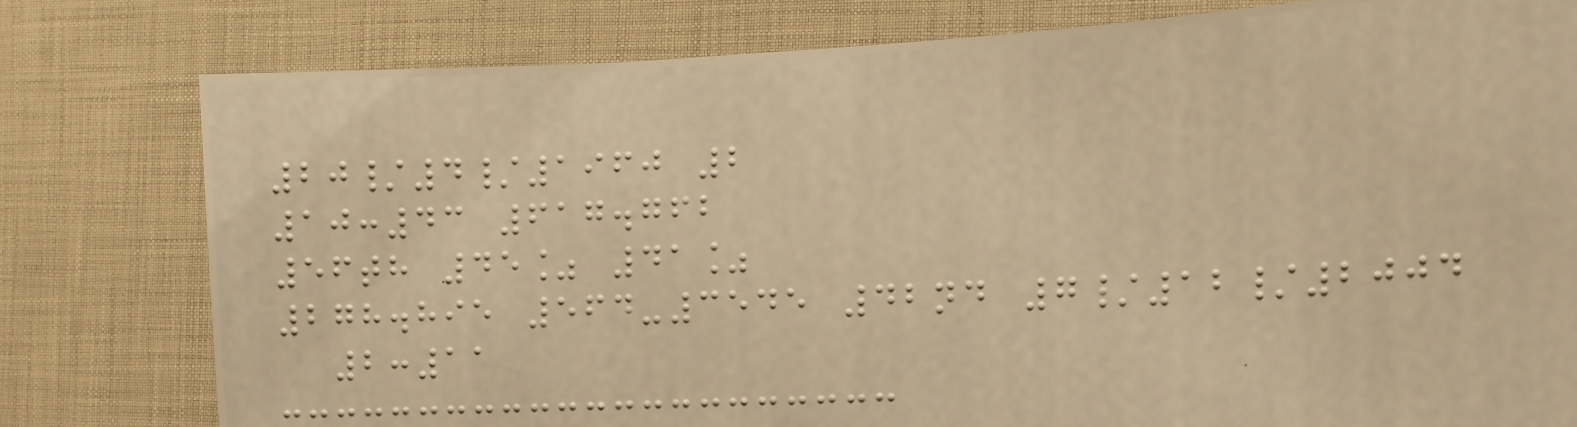20/4/1960 2
10:43 617.762
56th 45% 41%
278.895 564-3545 42nd 7/12/2004
2:11
